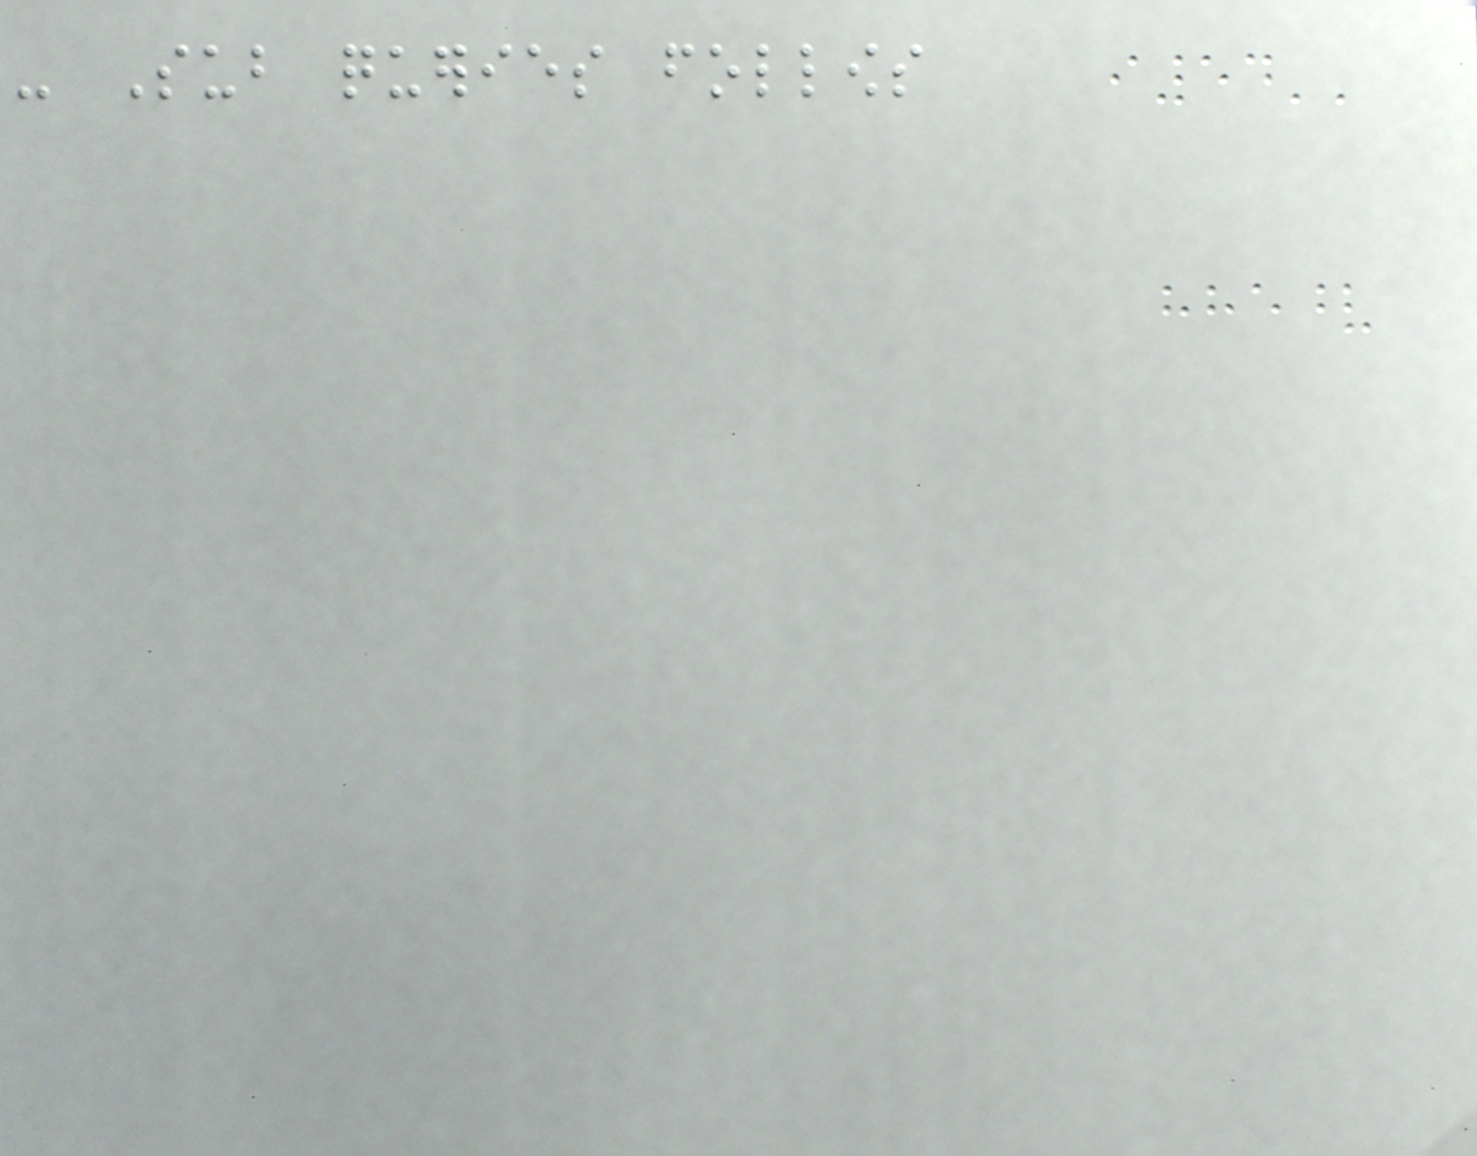- Sub queries follows
